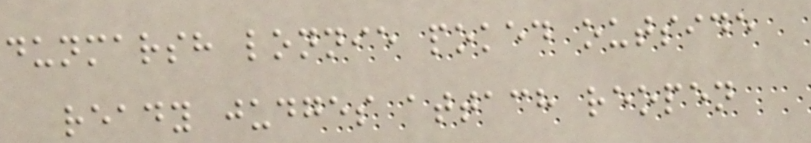dunmarsh lonnie poked outside
ready judges attach reopen
